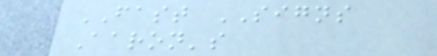FAST SIGNS
Aaron's
